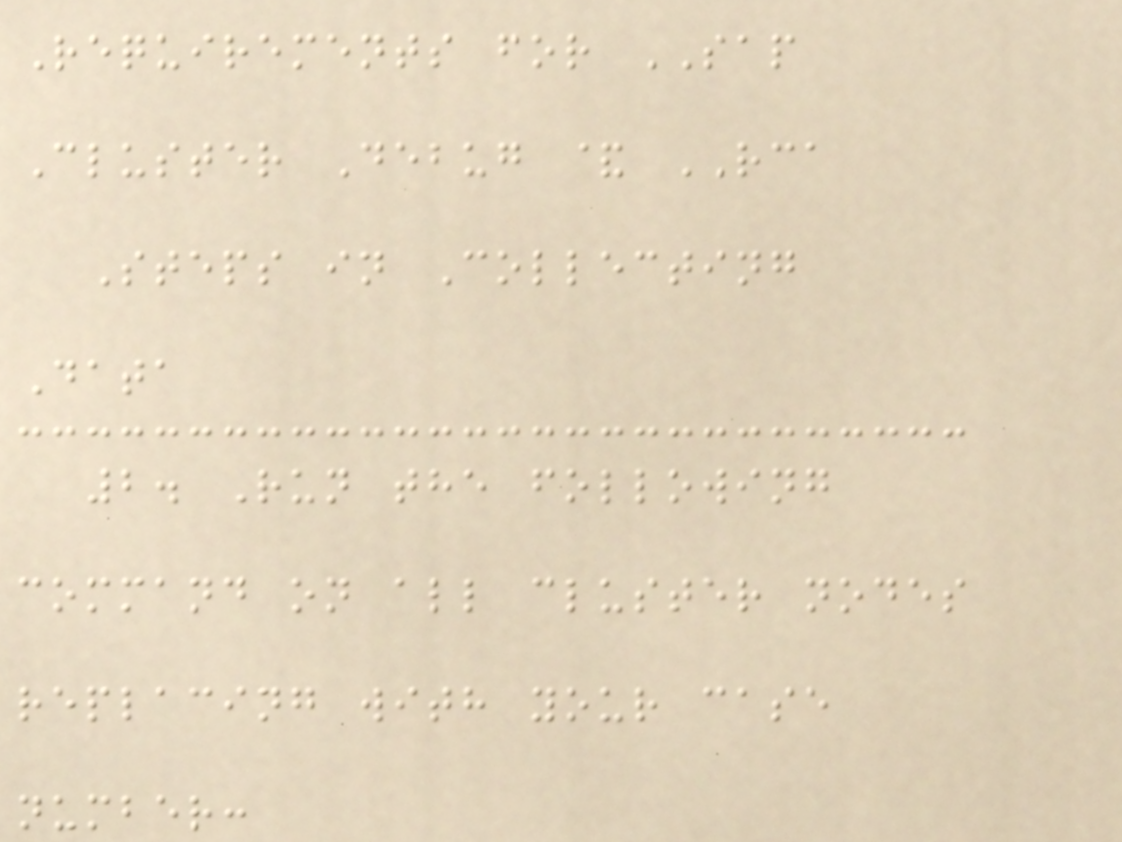Requirements for SAP
Cluster Debug & RCA
Steps in Collecting
Data
2. Run the following
command on all cluster nodes
replacing with your case
number:
